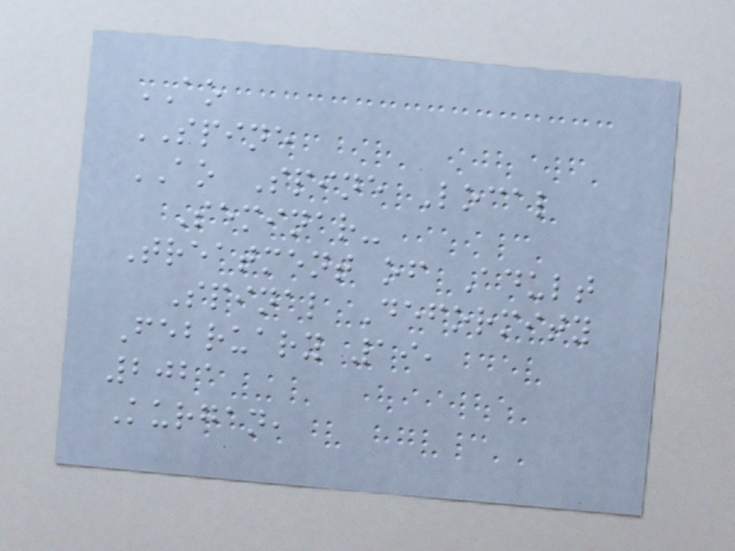AO
SPINE
AO Spine Local
Seminar-
Treatment of Adult
Spinal Deformity
February 19,
2021
Kurgan,
